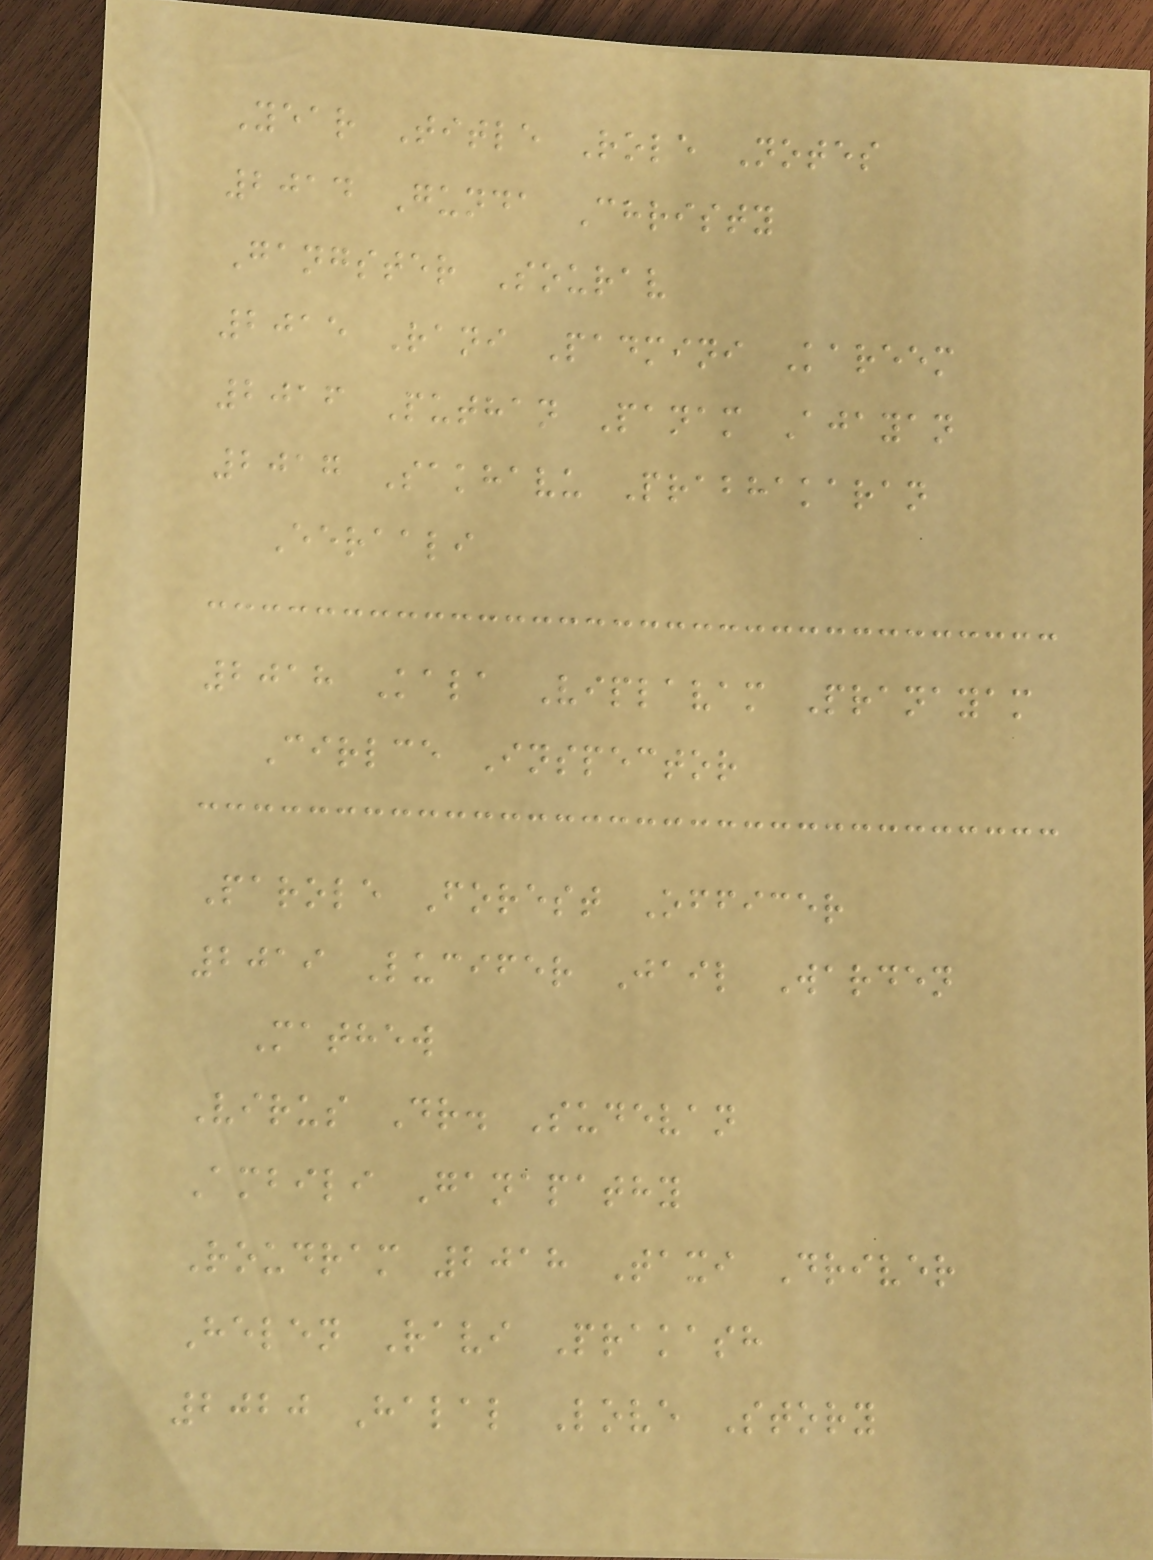Year Title Role Notes
2014 Gunda Christy
Gangster Sourav
2015 Rani Padmini Kareem
2016 Puthan Panam Ajayan
2017 Sakhavu Prabhakaran
Eeraali
2018 Kala Viplavam Pranayam
Cirlce Inspector
Parole Forest Officer
2019 Lucifer Jail Warden
Mathew
Virus Dr. Sudevan
Ambili Ganapathy
Roudram 2018 Taxi Driver
Helen Ravi Prakash
2020 Halal Love Story
